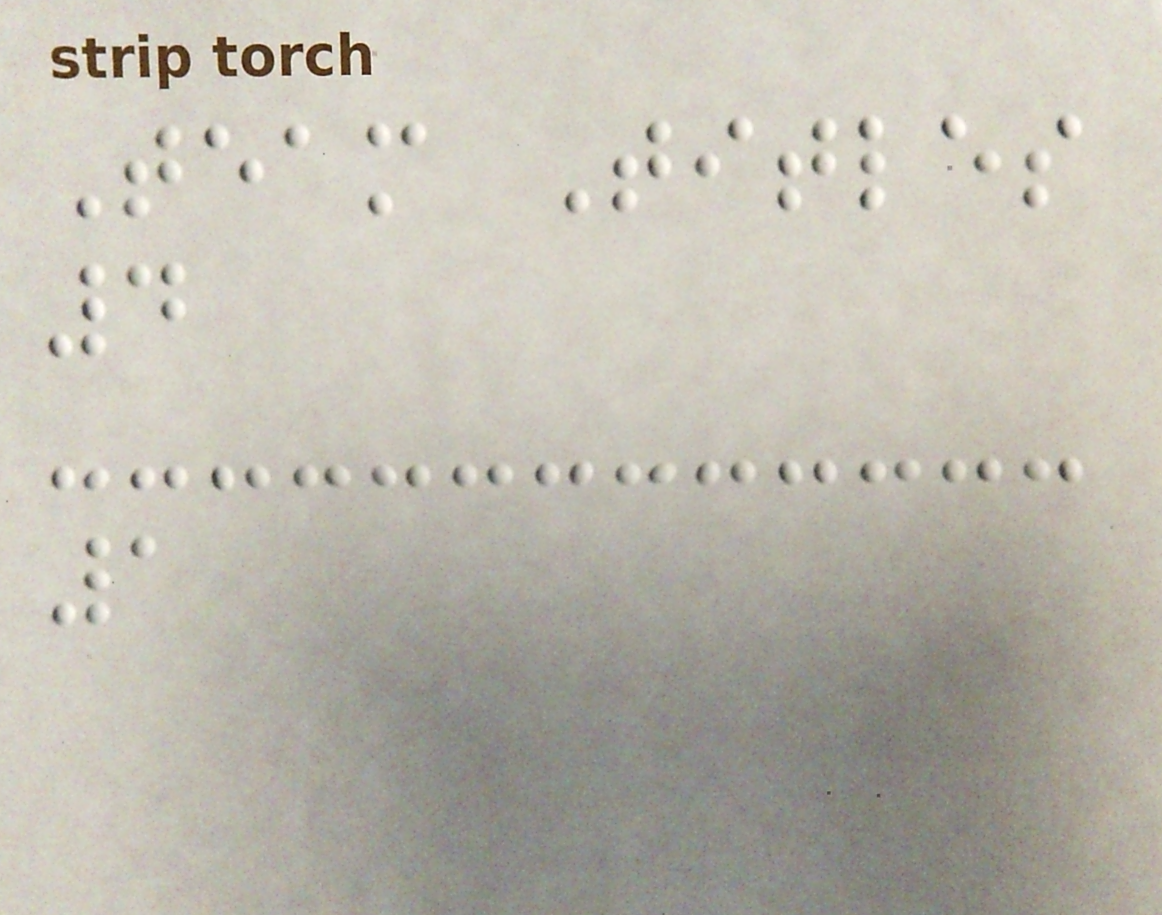Team Titles
4
1
